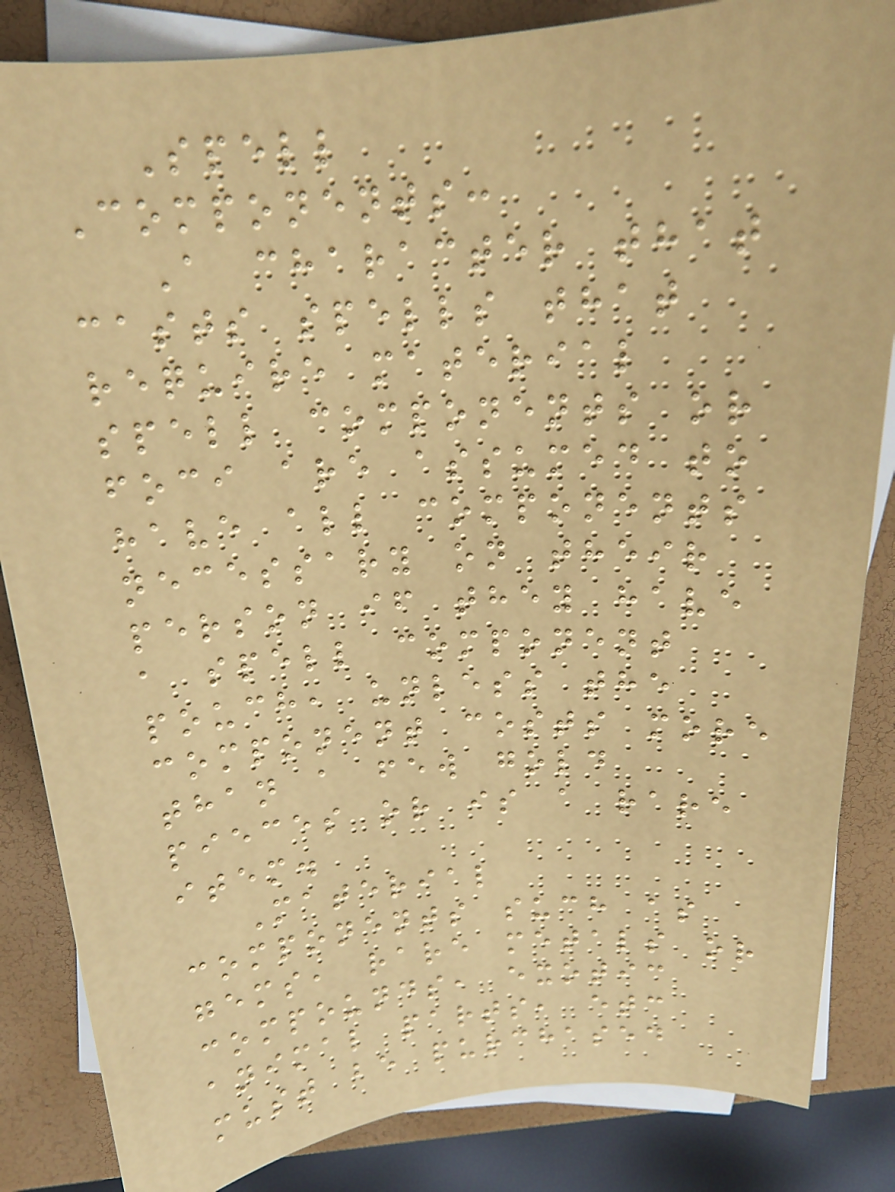Spell
Components:
A character that
casts spells that
require material
spell components or
foci are assumed to
have all components
necessary on their
person if they have
a spell component
pouch, unless the
component costs more
than a few gold
pieces or is a rare
item.
Material
components such as
gems, rare metals or
compounds, exotic
animal parts, etc
must be purchased
